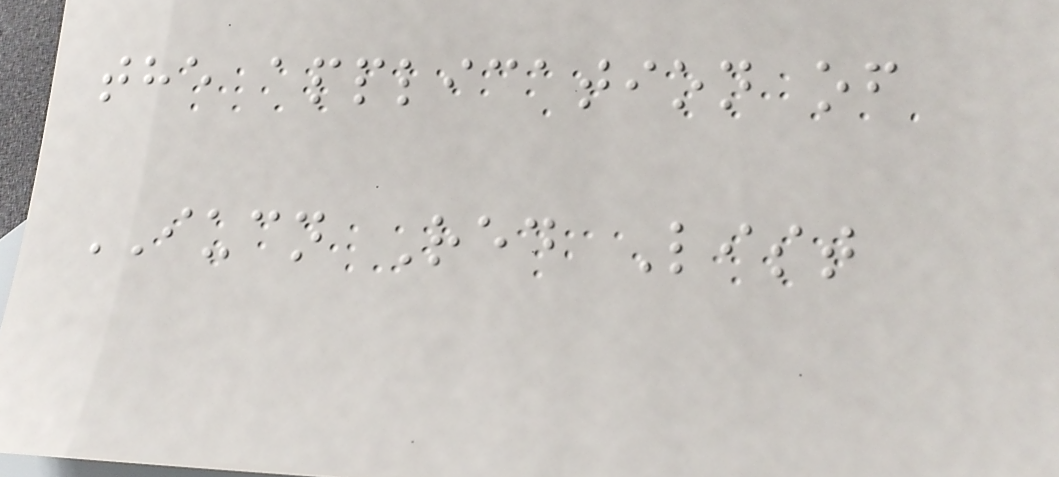the application of
IUCN Red List
